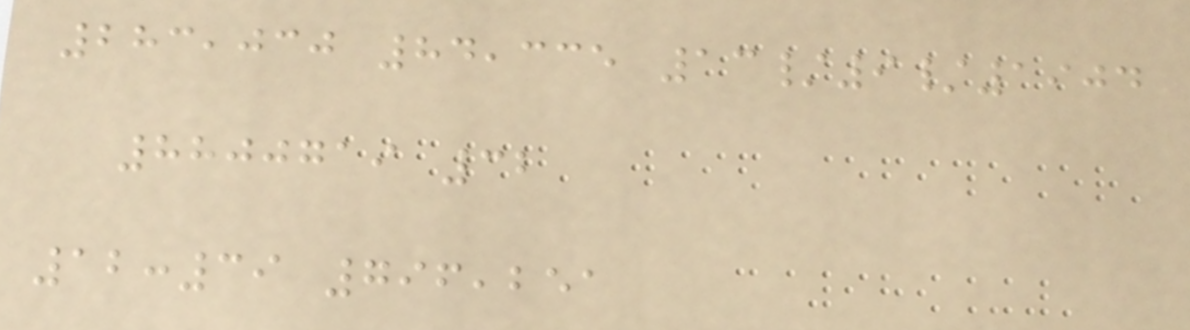283,030 84,335 13/9/1904
8800719 32
12:39 796,251
